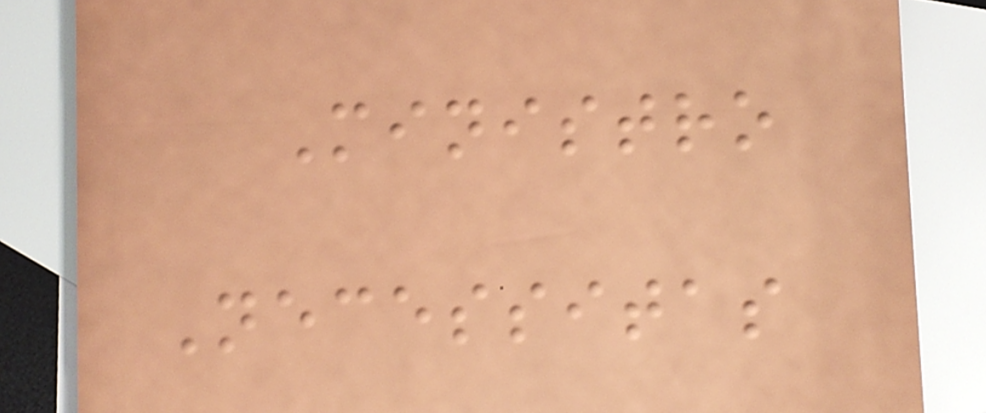Ministro
Necessitas
